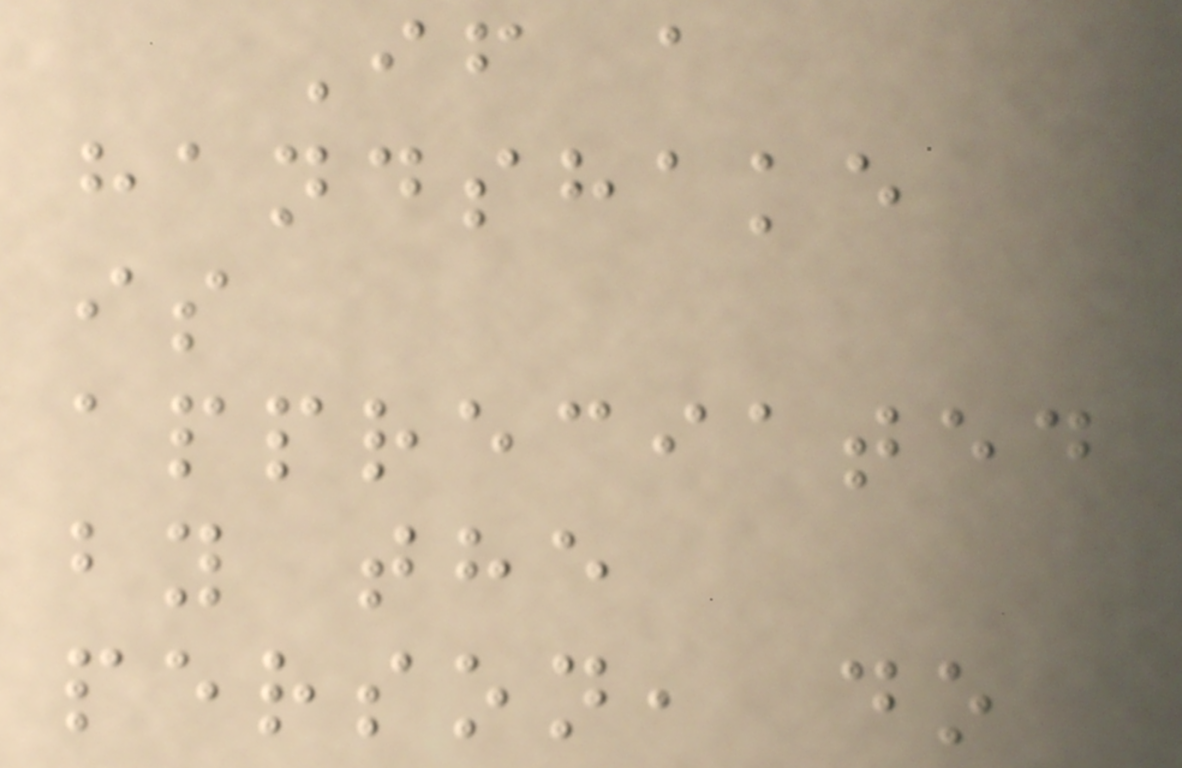If a
handshake
is
appreciated
by the
person, do
